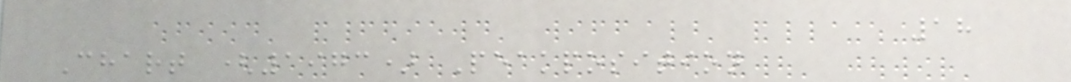18
Chart (1973) Peakposition
